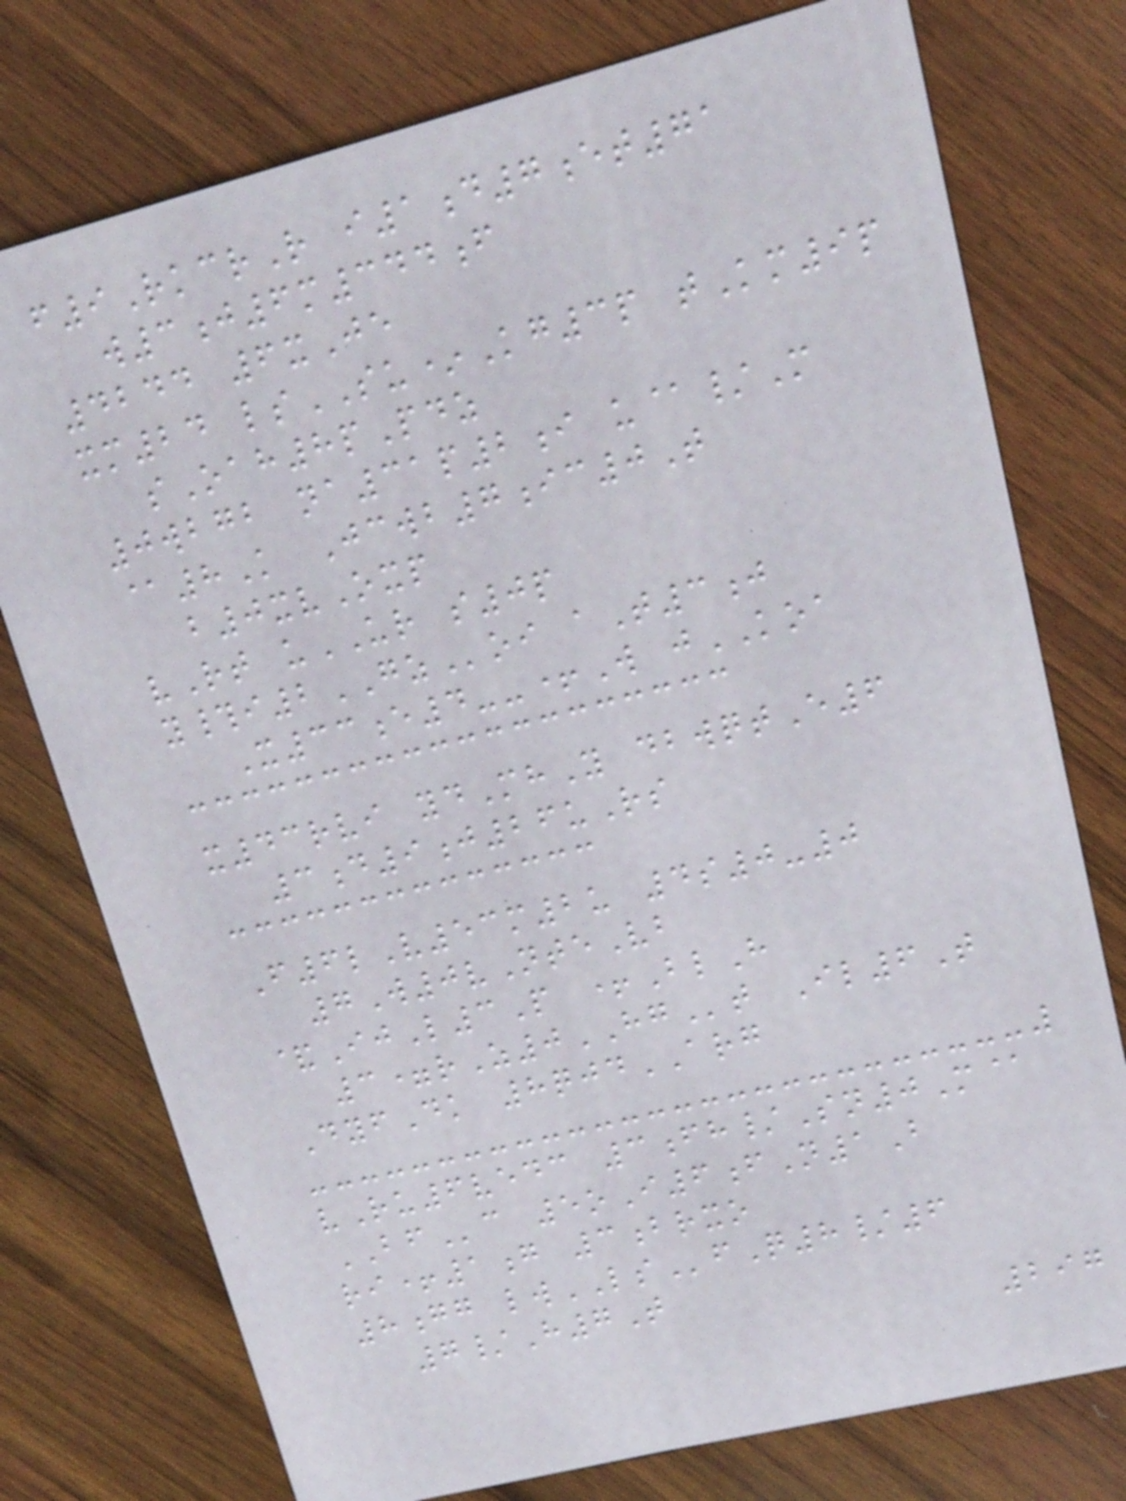f9RkcrR i1d7et71
w3j6m344f
4244 6xJe
xm24 lsSU*Kg3p tKm9p
sOah8pPdz
0wbgb na31p2i u@/M
@8K Jcwb7ic0T
b0xvOxp
vRt uUR s0p
y#i2GZoi aT3j
X33e4--+W jKOA
x43rvi ydMhY dbwqtE6
3d9j26uRs
F6lV53m2u 4s0-0
7W0vNteVb
&IjL3P +BlH
3=rZ0HGt Il6T
DyfDk 8qjdARG
vRu6vedc 3fh/Sn0M@
BFc 5oI6fN1B
ri+1g 3brxo
8gg lwLSfQ8/6
7/H7T
297
